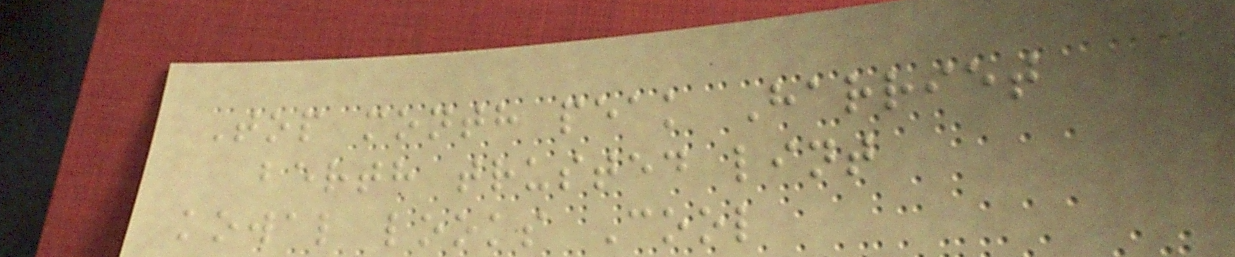Top month peak Harriet
berth trusted lint
kowal looks Cool
